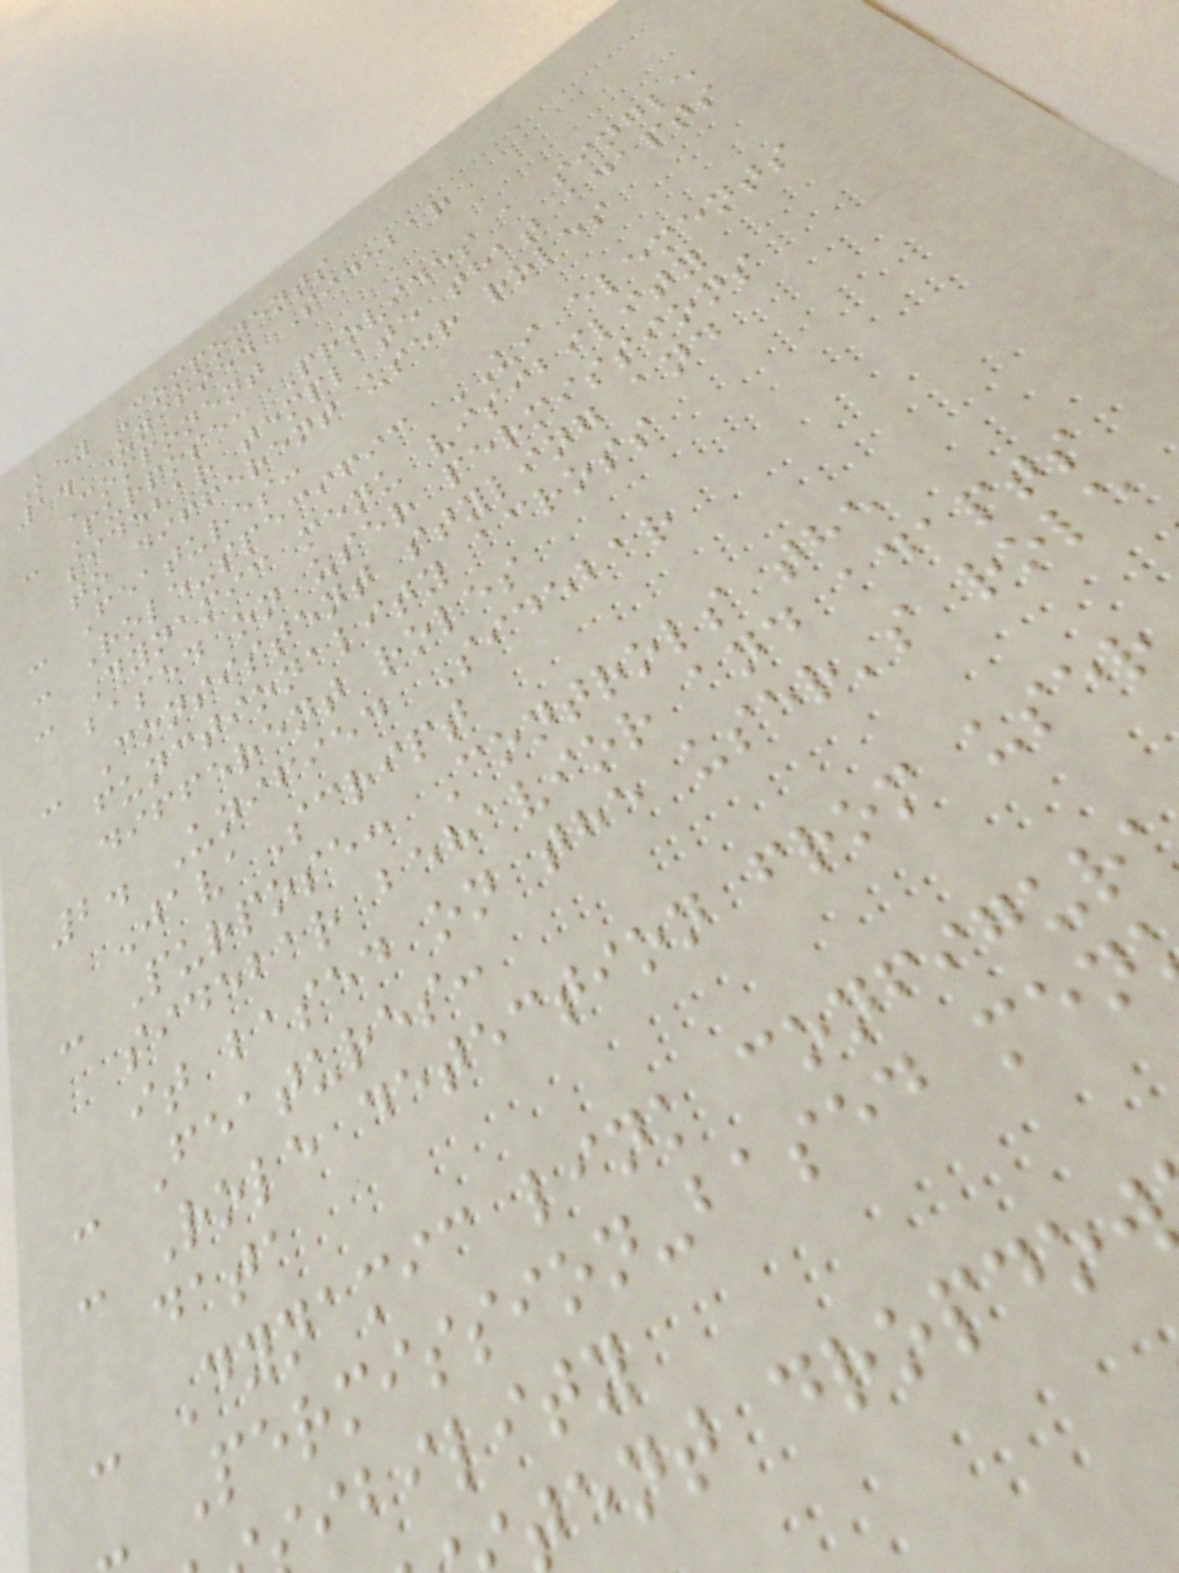Key Components
1. Unified Sidebar
Component
- Purpose: Provides a single
sidebar template that adapts
to different user roles
- Features:
- Role-specific UI elements
- Dynamic menu visibility
based on user permissions
- Consistent styling and
functionality across
different roles
2. Unified Sidebar
JavaScript
- Purpose: Controls the
sidebar behavior and adapts
it based on the user's role
- Features:
- Role detection from user
data
- Dynamic link configur
- Permission-based men
ibility
tent dropdow
